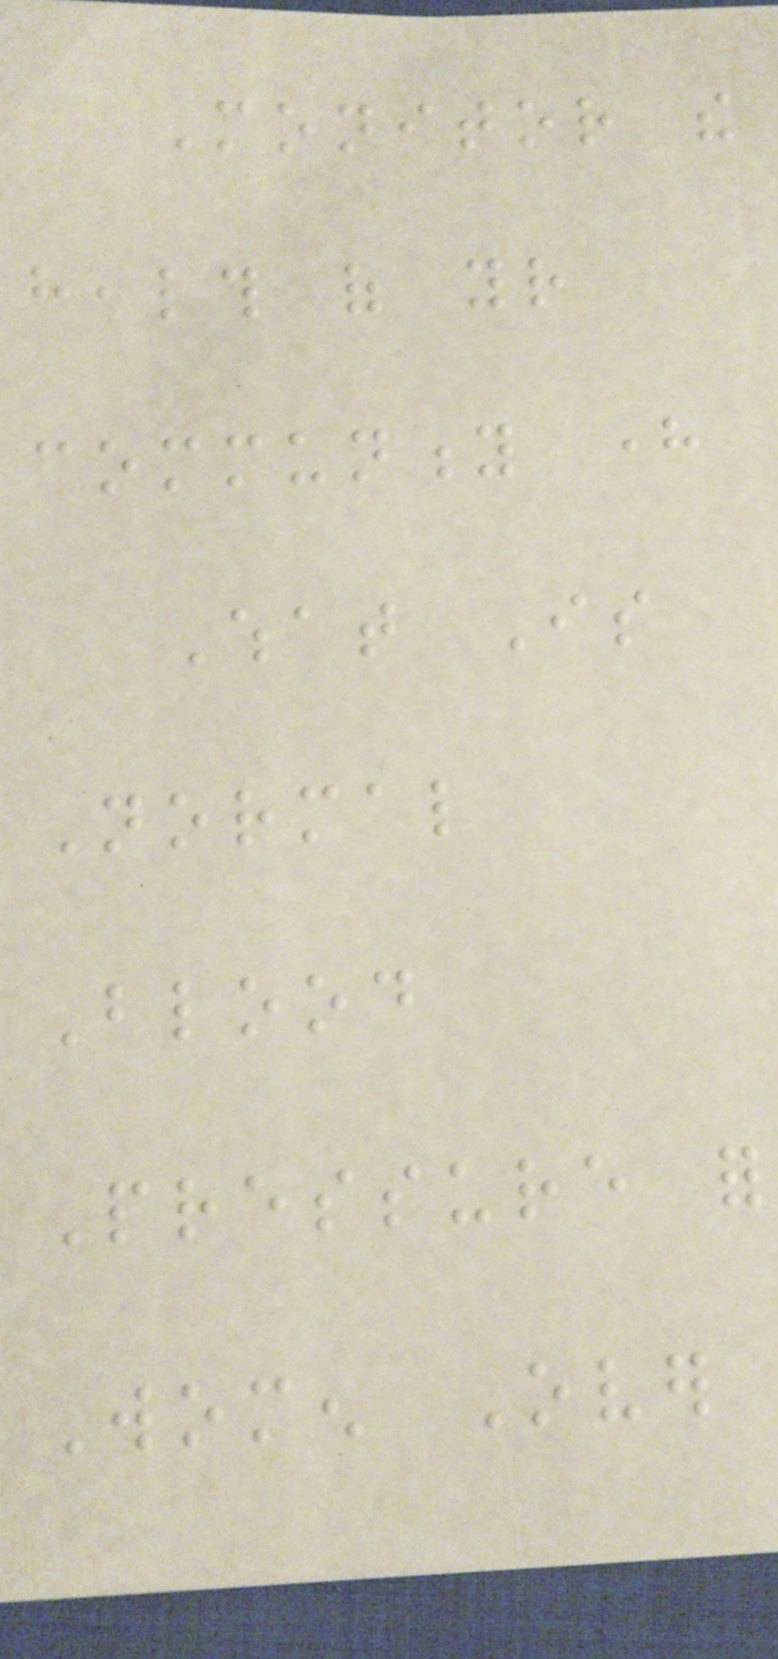Monitor the
health of your
community here
What Is
Normal
Blood
Pressure for
Women Over
